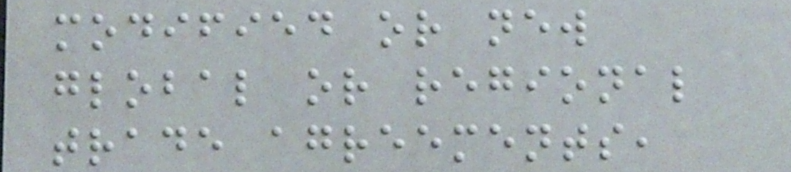modified or new
global or regional
trade agreements,
